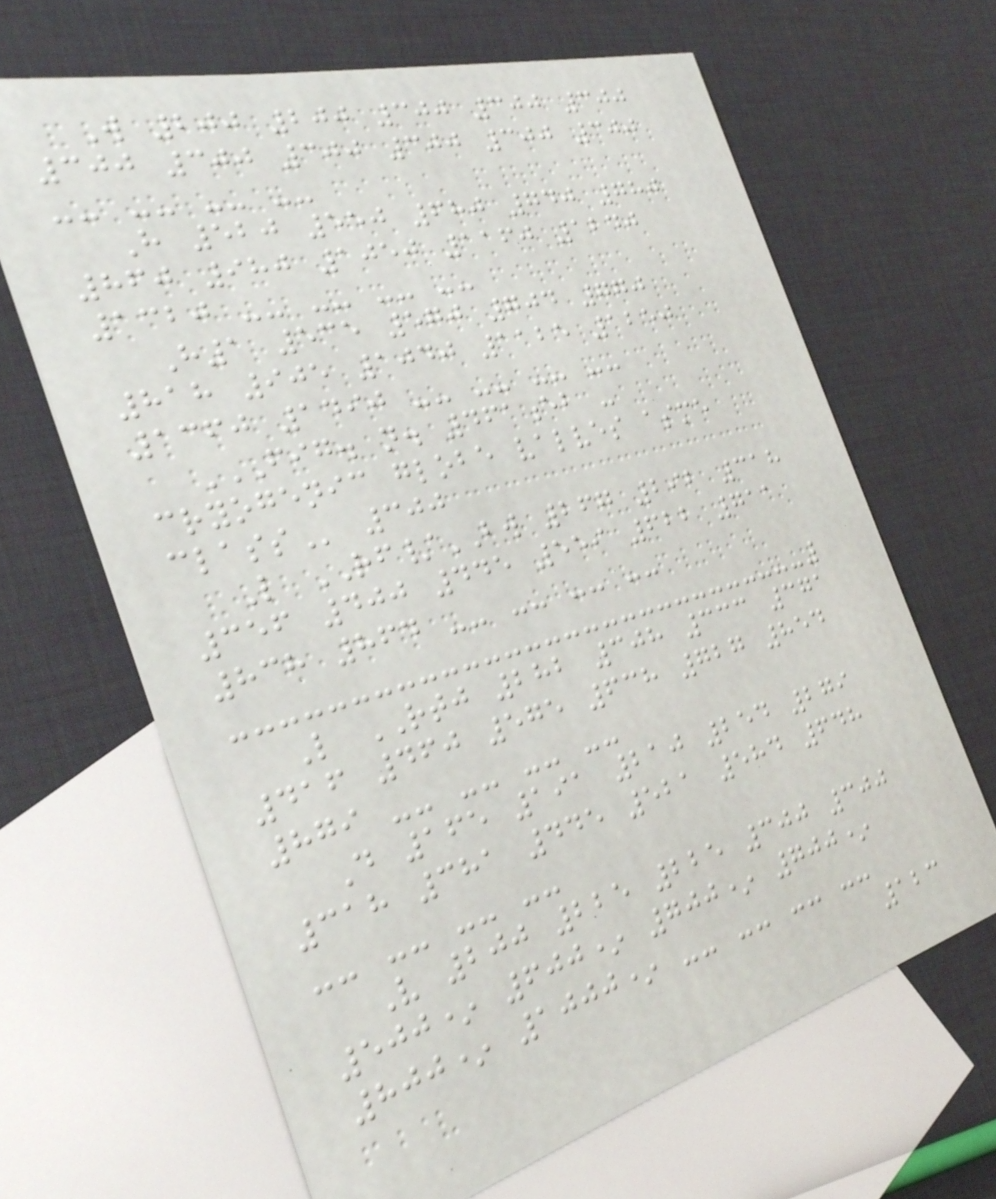W 200 200 300 300 300
300 300 300 300 300 300
-- -- -- --
H 520 550 680 740 780
860 980 1050 1160 1240
1320 -- -- -- --
H1 535 570 704 770
818 905 1040 1125 1250
1360 1490 -- -- -- --
FIG. N. 461EB -
CRYOGENIC GLOBE VALVES ASME
CLASS 300
L RF/BW 267 292 318
356 400 445 559 622 711
838 864 -- -- -- --
L RTJ 282 308 333 371
416 460 575 638 727 854
879 -- -- -- --
D 165 191 210 254 279
318 381 445 521 584 648
-- -- -- --
V 200 225 225 300 300
500* 600* 700* 700*
800* 1000* -- -- -- --
123
